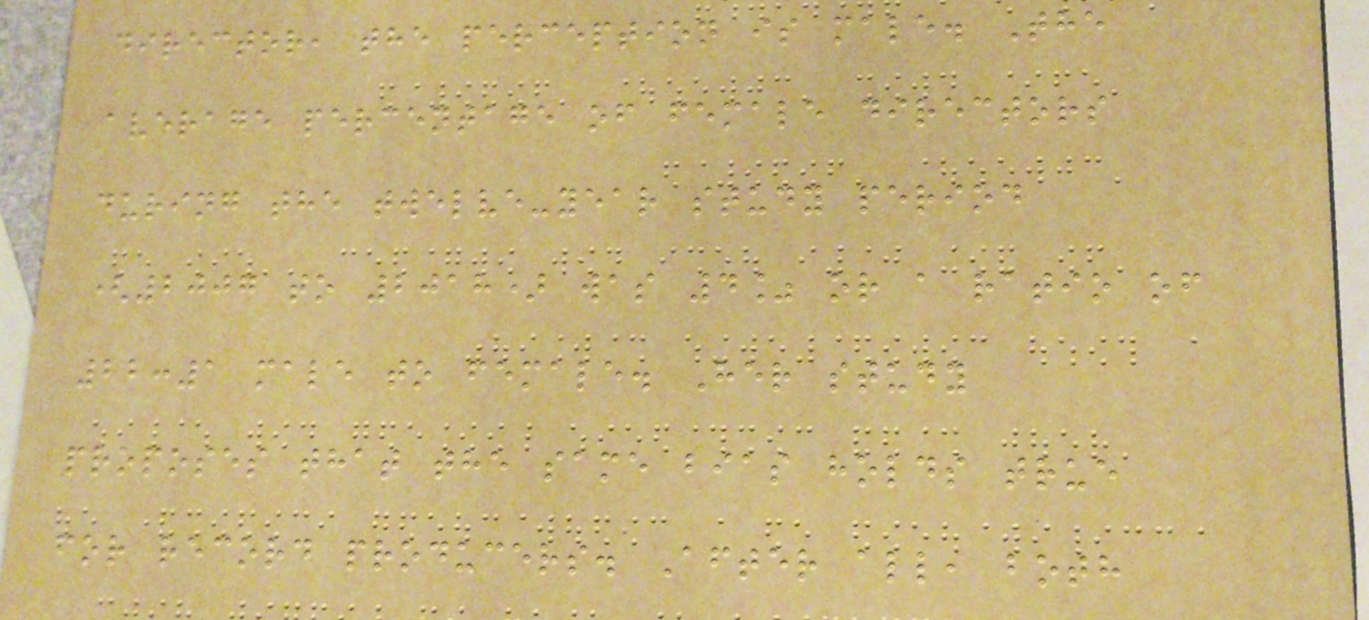director, the perception is male. The
average percentage of female directors
during the twelve-year study period
(2007 to 2018) was 4% or a ratio of
22:1 male to female. Her study
proposes that the same bias holds true
for record producers. After all, both
